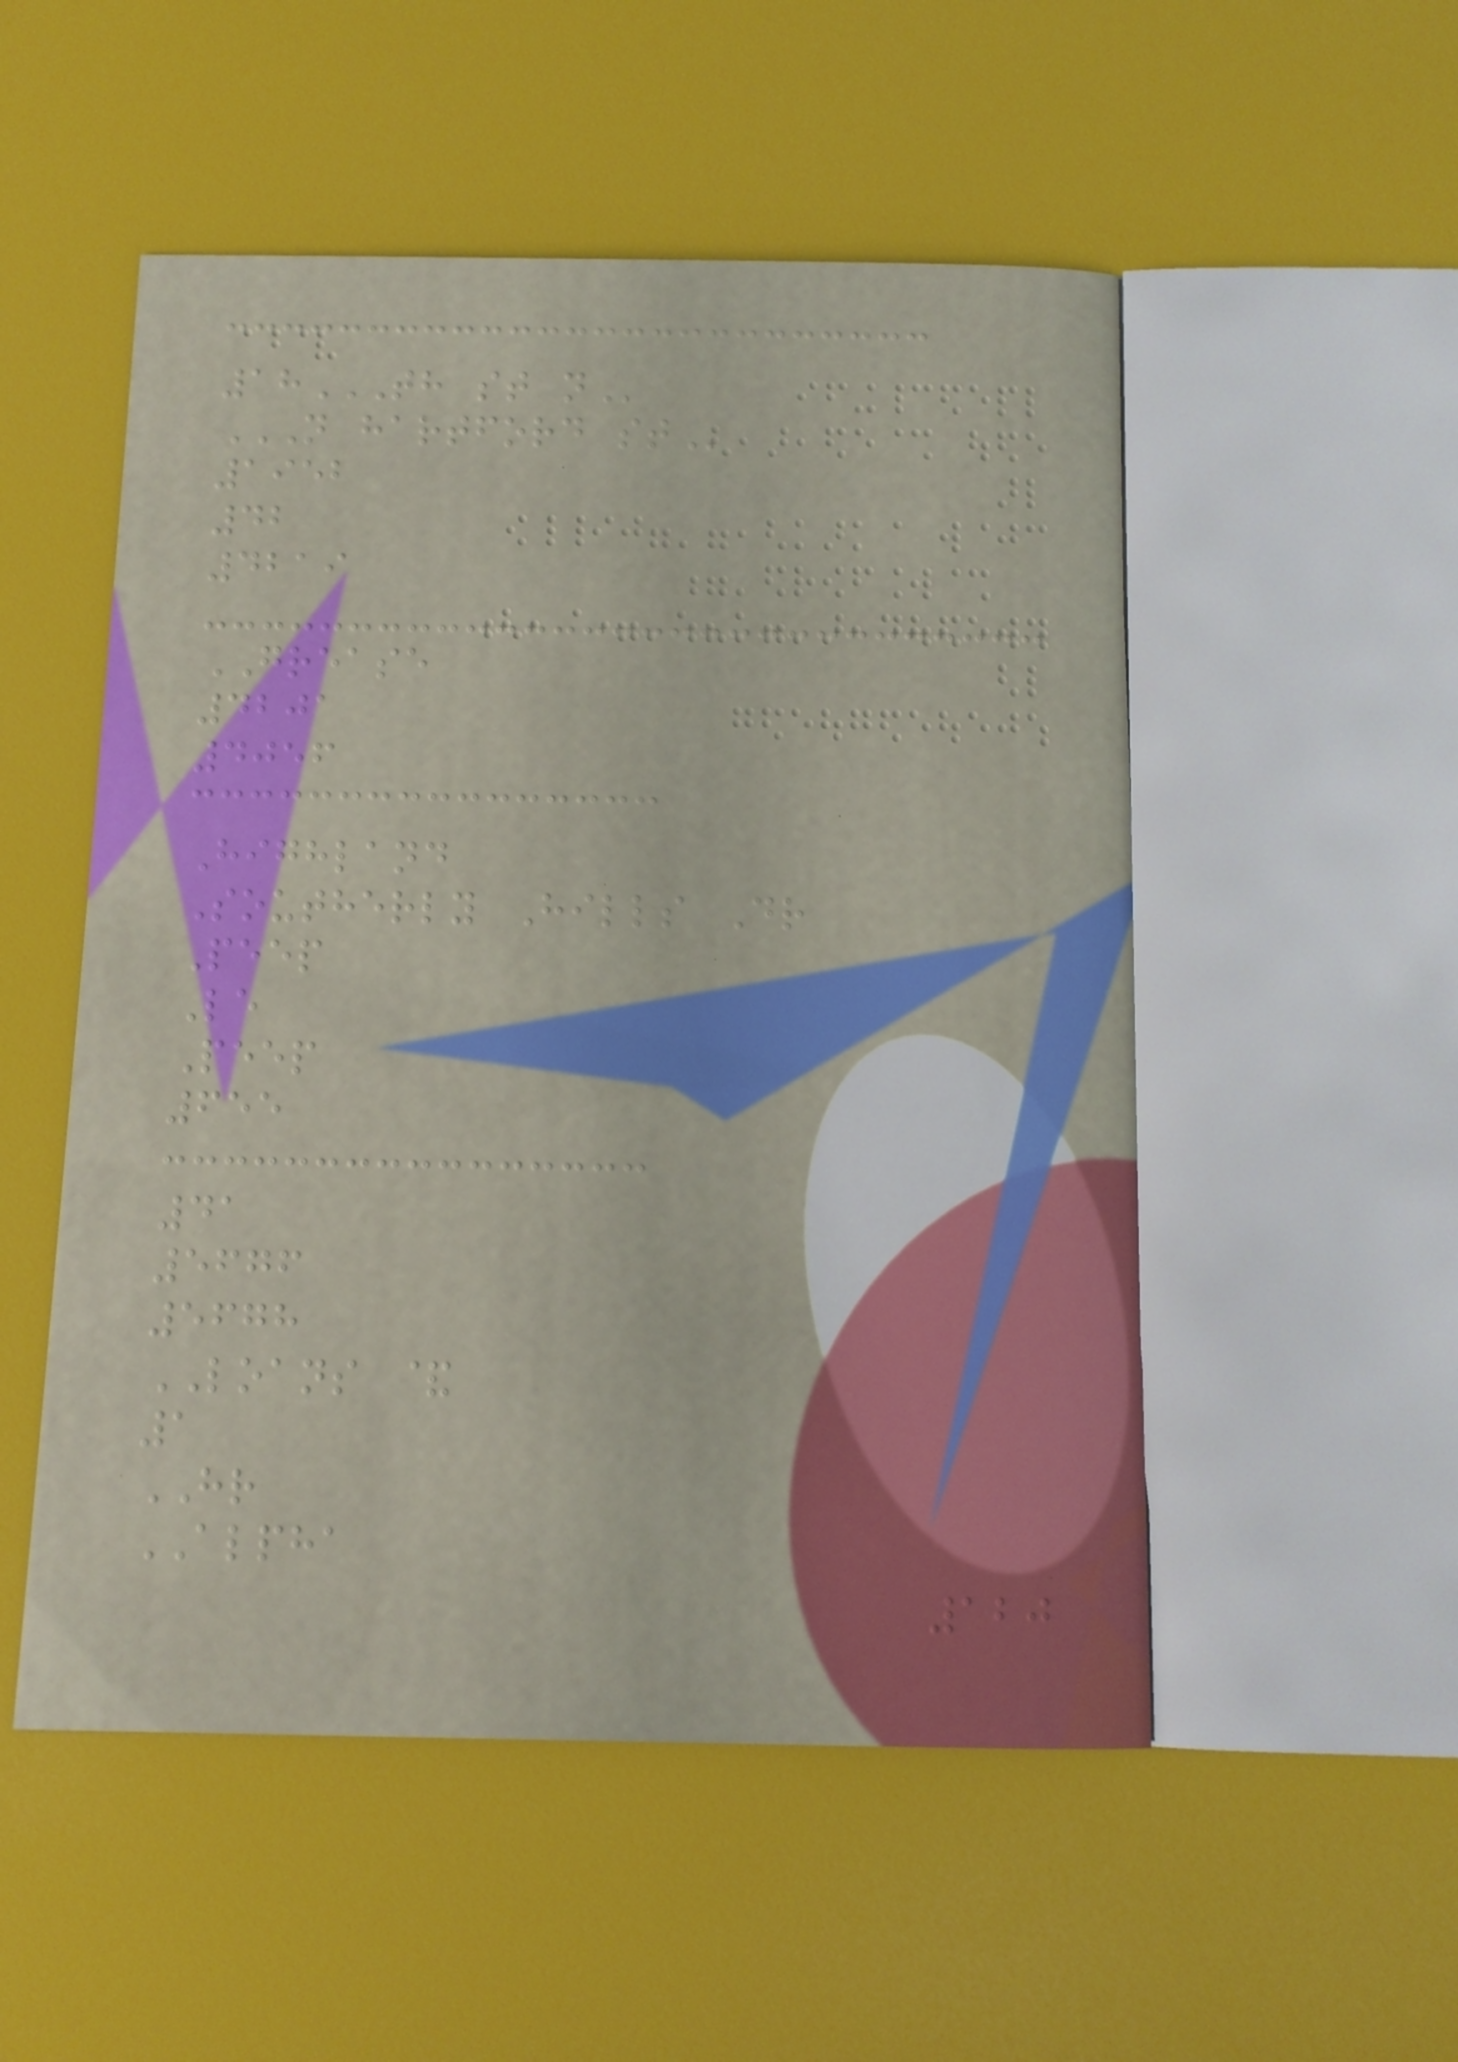18TH ST N
N HARTFORD ST
1952
42
4219
GREASE
4201
4056
Highland
Southerly Hills Dr
Peep
Le
Peep
655
41
5676
5678
LOANS &
1
HR
ALPHA
120
